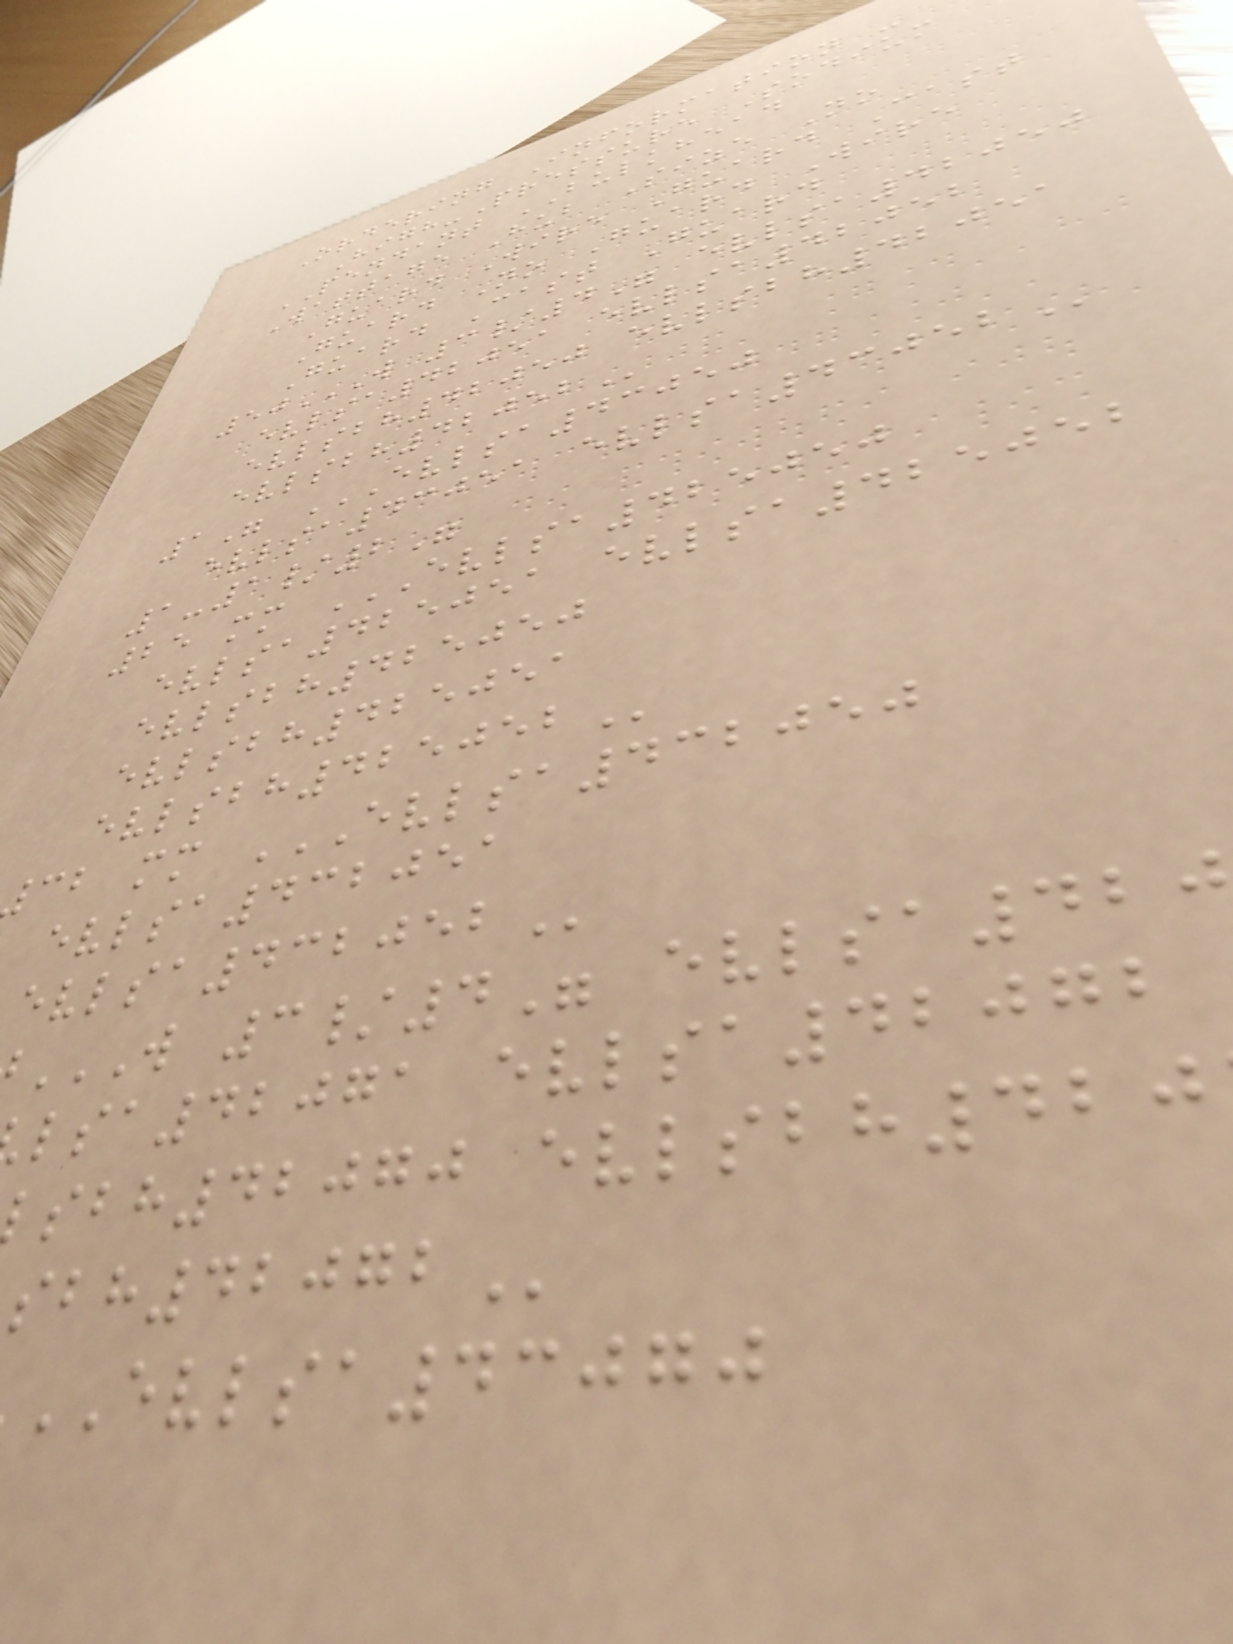Ordering Information -
High-Pressure Sodium
PENDANT BULKHEAD
Wattage Hub Size No
Guard Wire Guard Cast
Guard No Guard Wire
Guard Cast Guard
50W 3/4" EVLSA42050
evlsa42051 evlsa42052
evlsbh42050 evlsbh42051
1" EVLSA43050
evlsa43051
1-1/2"
25 mm EVLSA425050
evlsa425051 evlsa425052
evlsbh425050
evlsbh425051
evlsa432051
W 3/4"
lsa42071 evlsa42072
sbh42070
EVLSA43070
